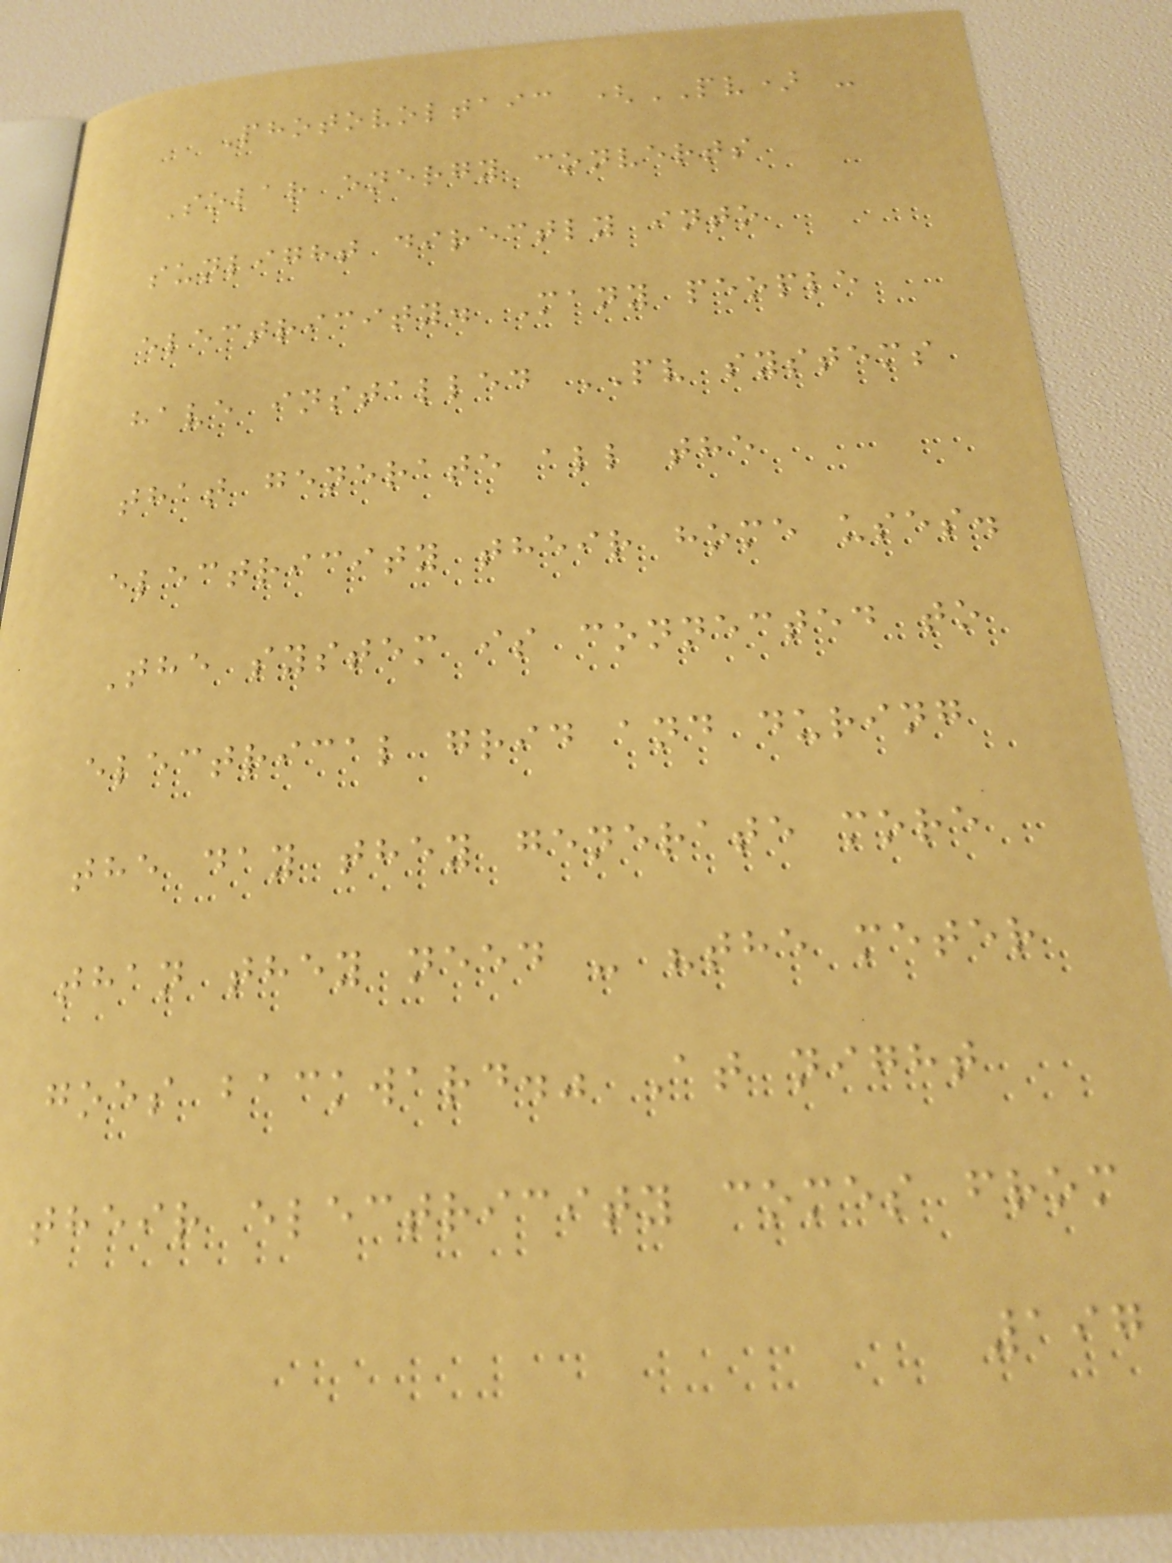Photovoltaic (PV) -
Solar energy converts
sunlight directly into
electricity. Many people
have installed PV systems
that generate all the
electricity their home uses.
The system is connected to
electrical grid and during
the day they generate more
than they need - "the meter
goes backward." At night
their electricity comes from
197
